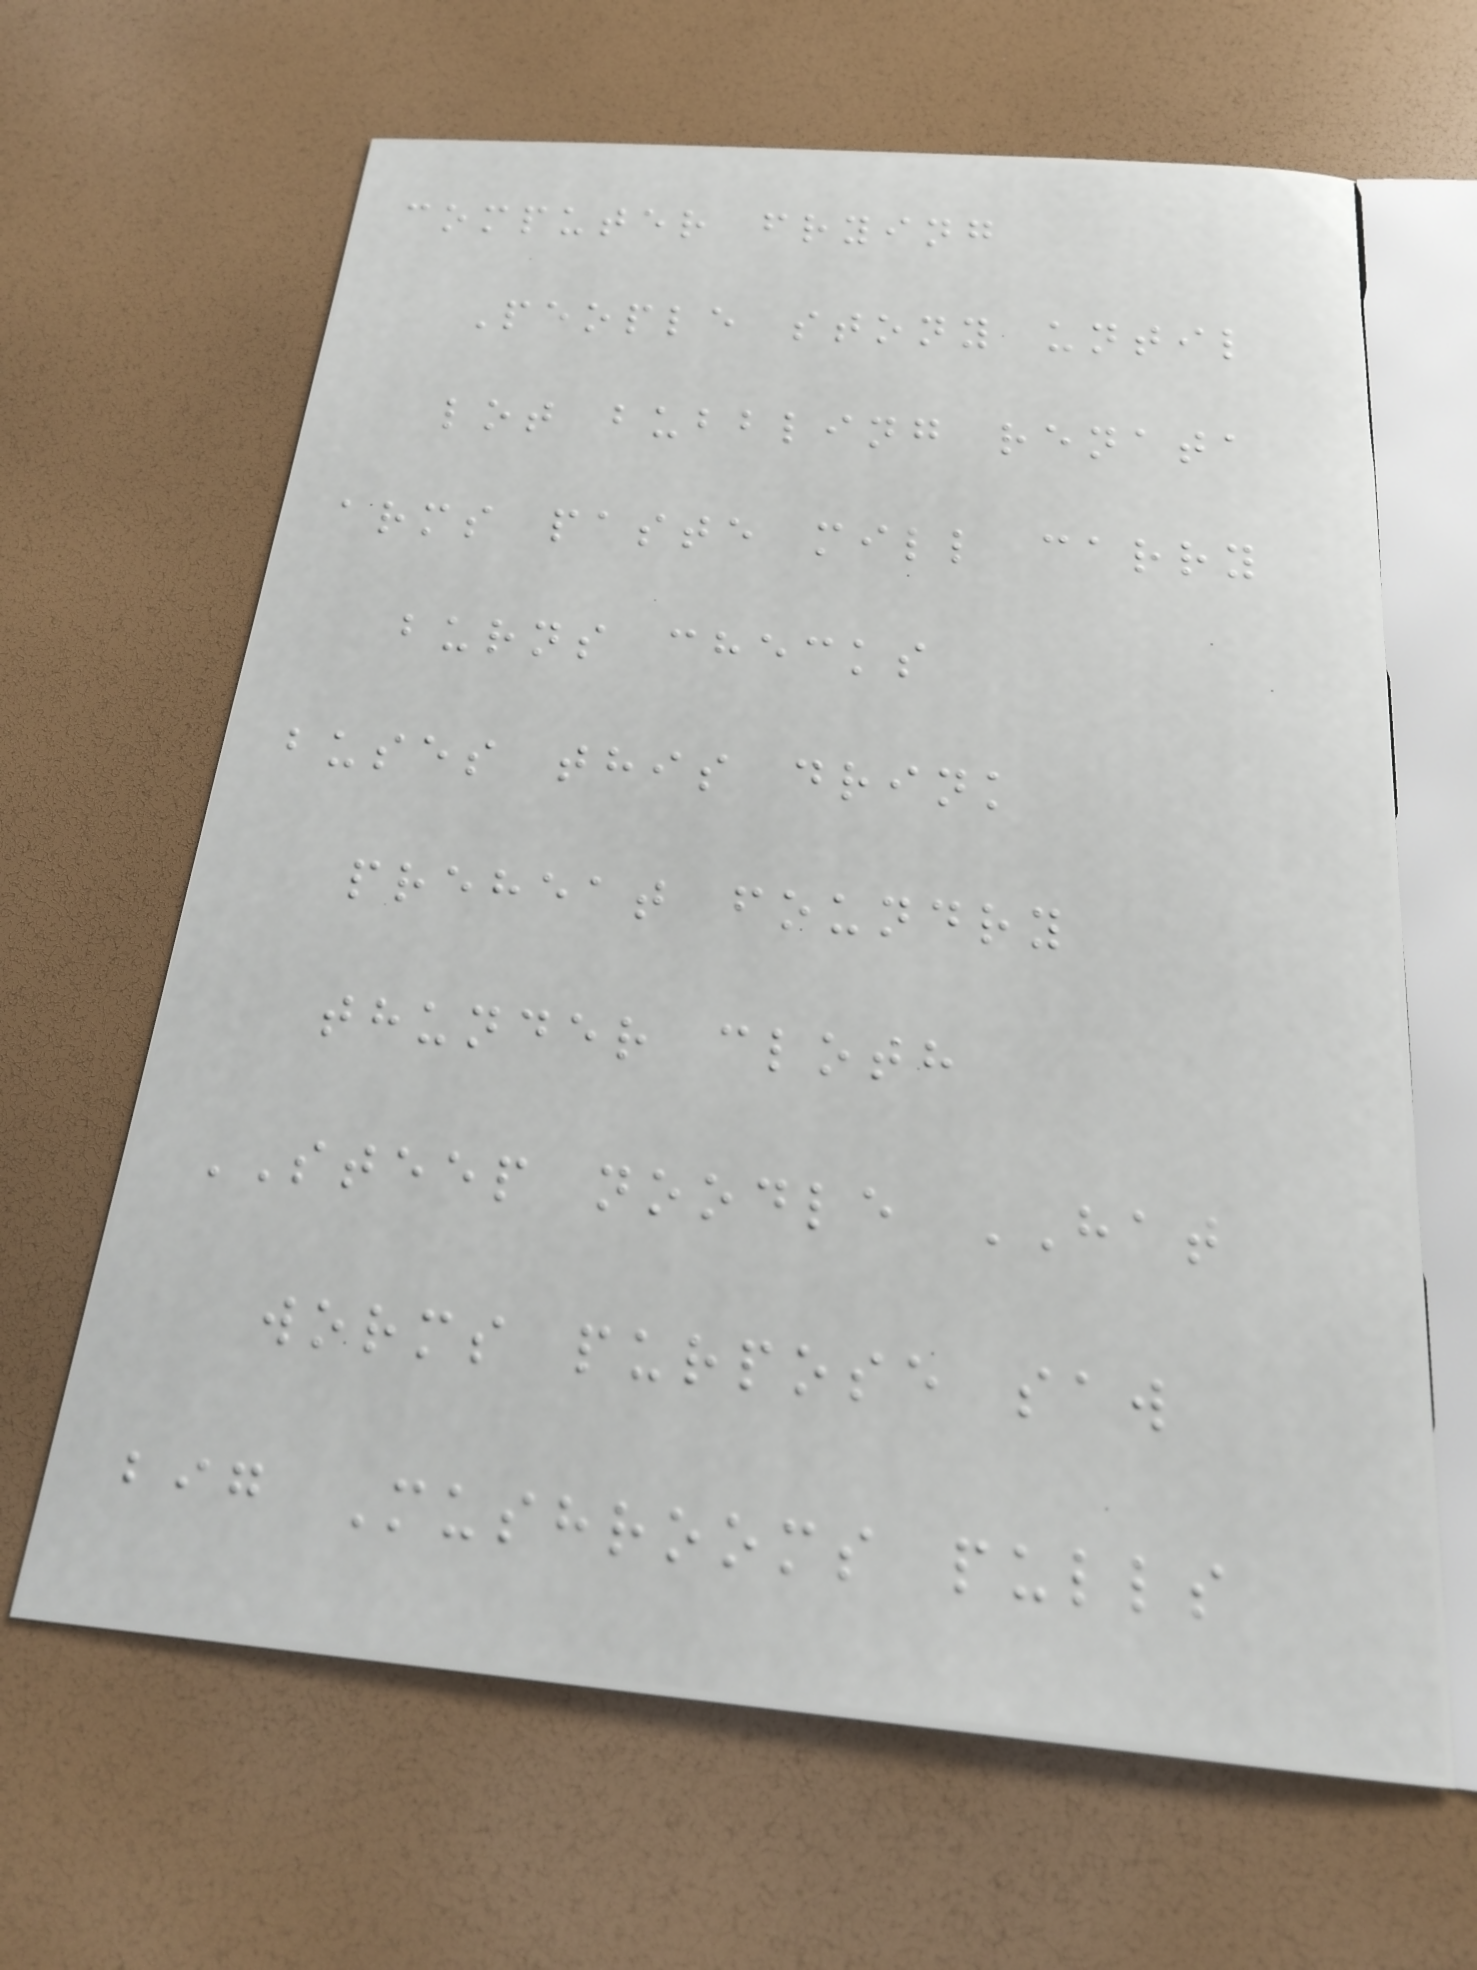computer frying
People stony until
lot bubbling renata
arms paste mill carry
burns checks
buses this drink
preheat foundry
thunder cloth
STEEP noodle HAT
worms purpose saw
big Mushrooms pulls
